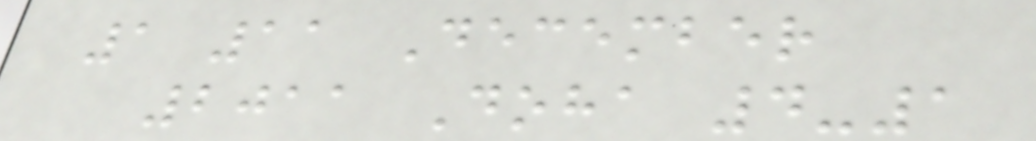1 11 December
2011 Doha 4-1
